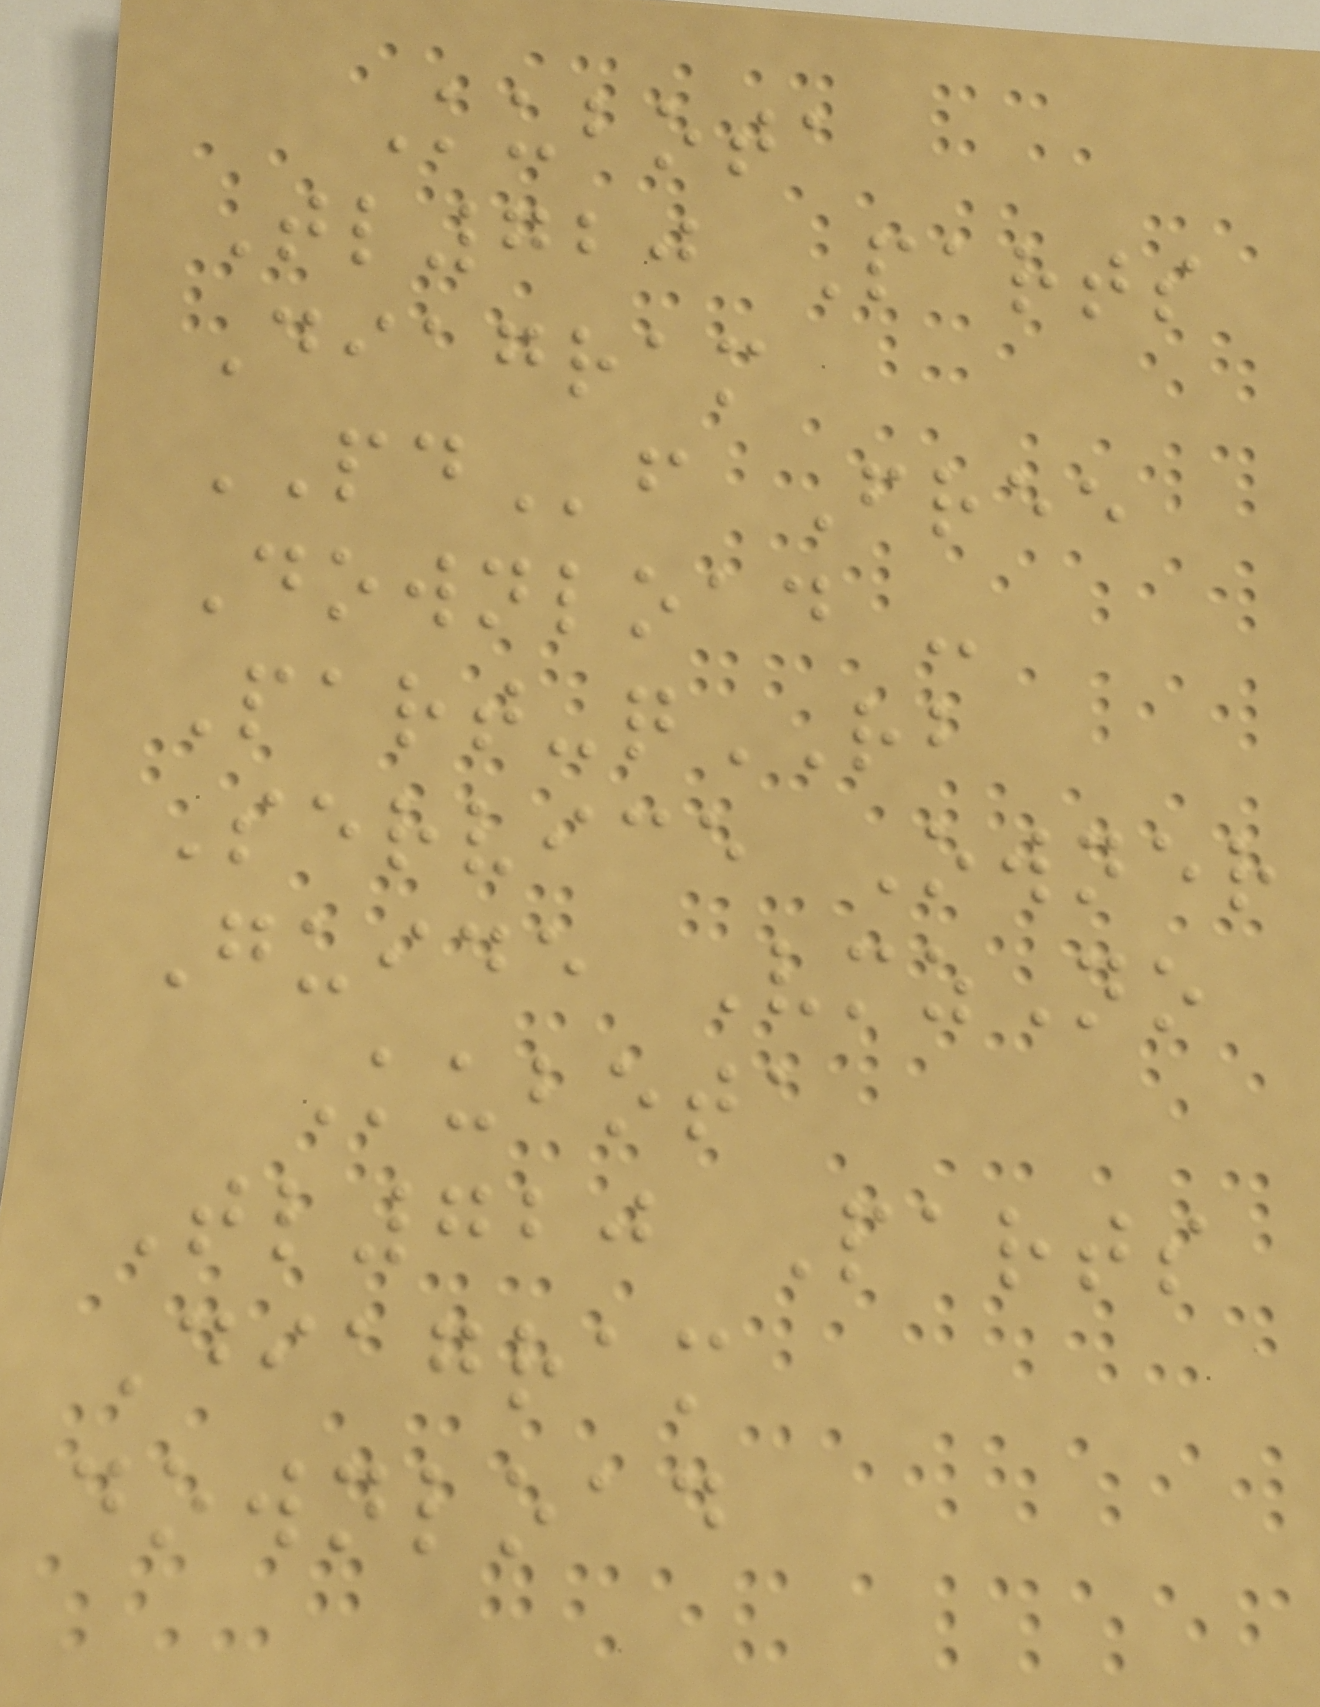Kubota
Tl720 Parts
Diagram
PDf Free
Download -
Part-qRB
Service Owner
Guide VmzNo
Kubota
Tl720 Parts
Diagram
download
